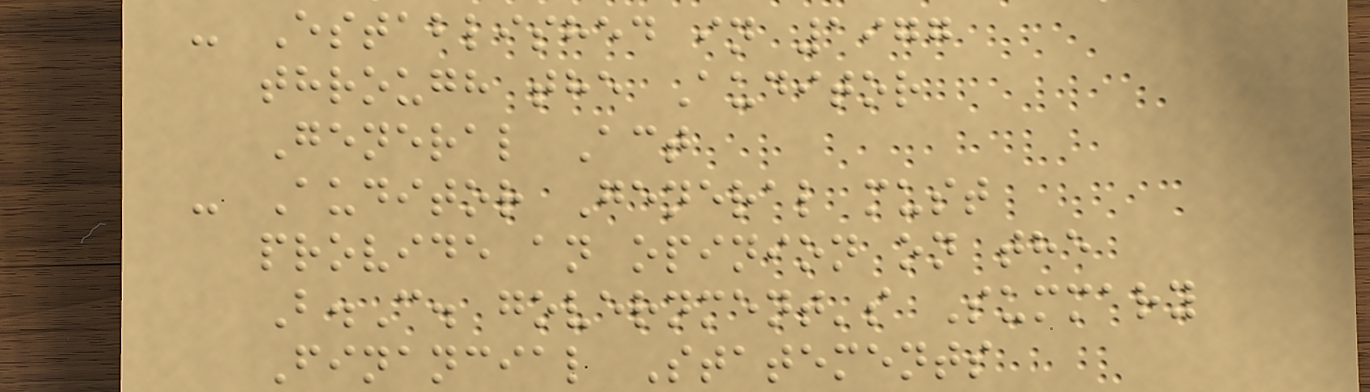- Established in 1977
through the Auditor
General Act
- Auditor General must
provide an opinion on the
B.C. government's Summary
Financial Statements
